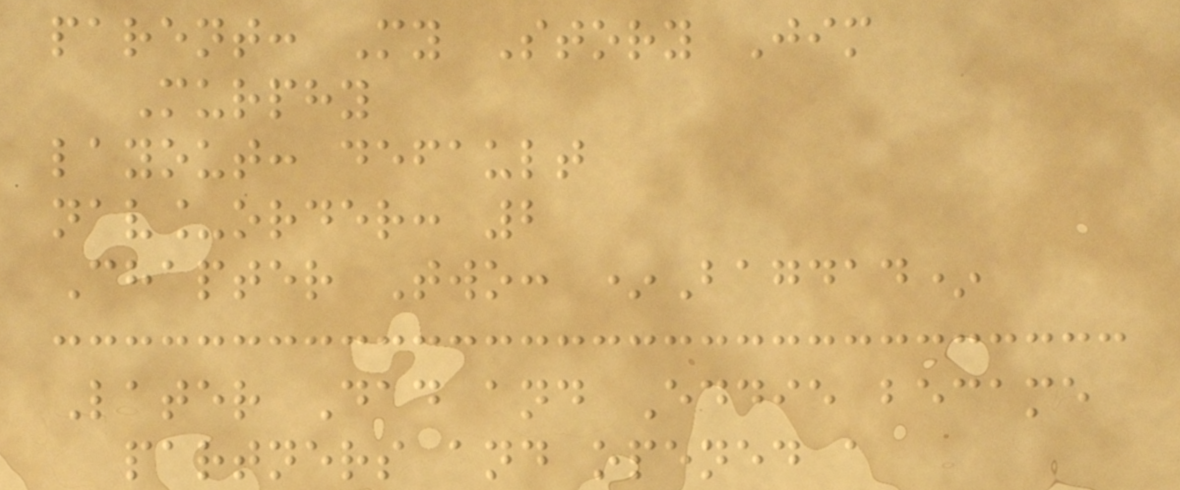parent: My Story Jim
Murphy
layout: default
nav_order: 2
Chapter Two: *Bagdad*
Later Dad and Eddie became
partners and opened a
